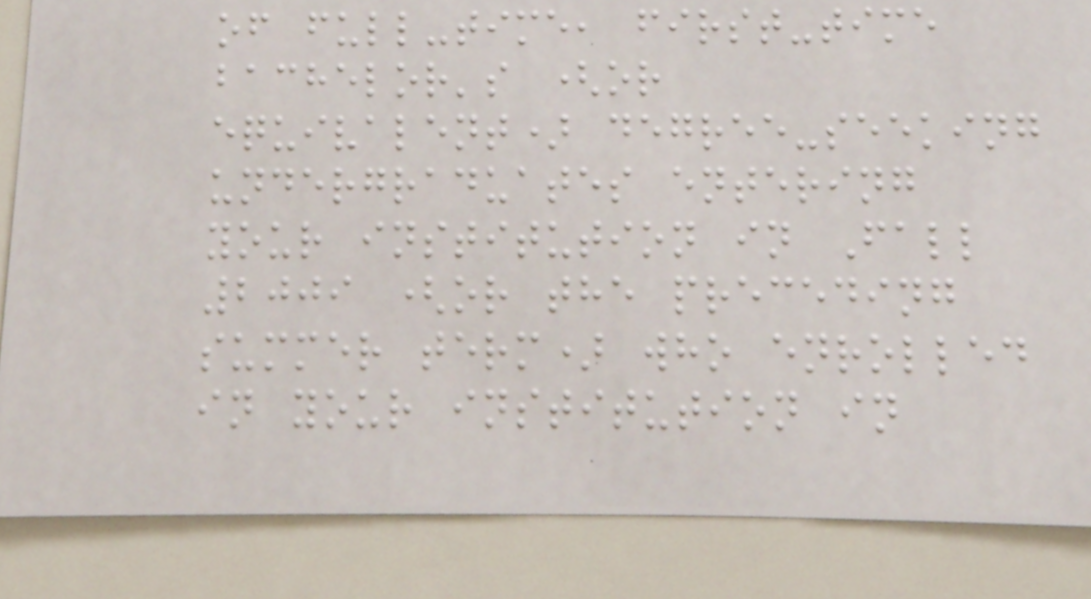of full-time, first-time
bachelor's (or
equivalent) degree-seeking
undergraduates entering
your institution in Fall
2009 (or the preceding
summer term) who enrolled
in your institution in
